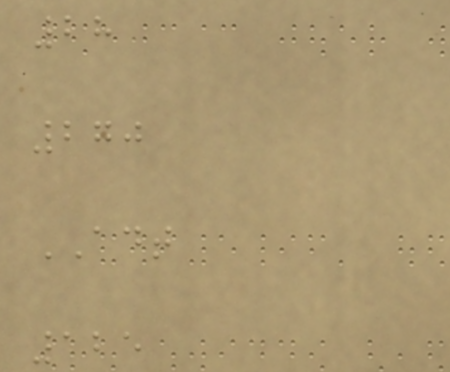28
270
ADT
125
